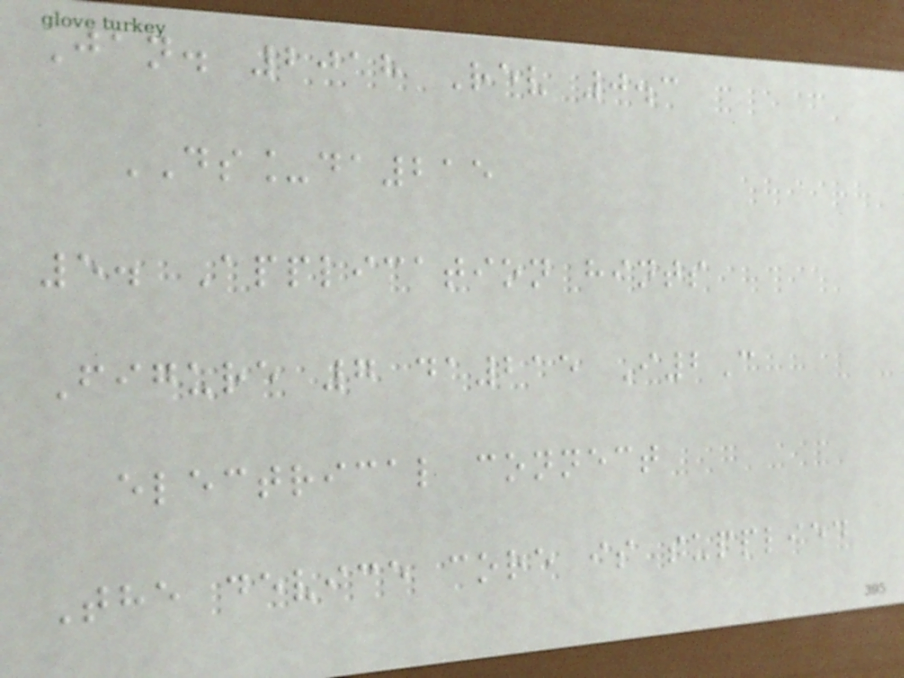Jan. 2018 Rev 0.3
DS_da215
5. Application hints
Figure 7 da215 I2C
electrical connect
The device core is supplied
